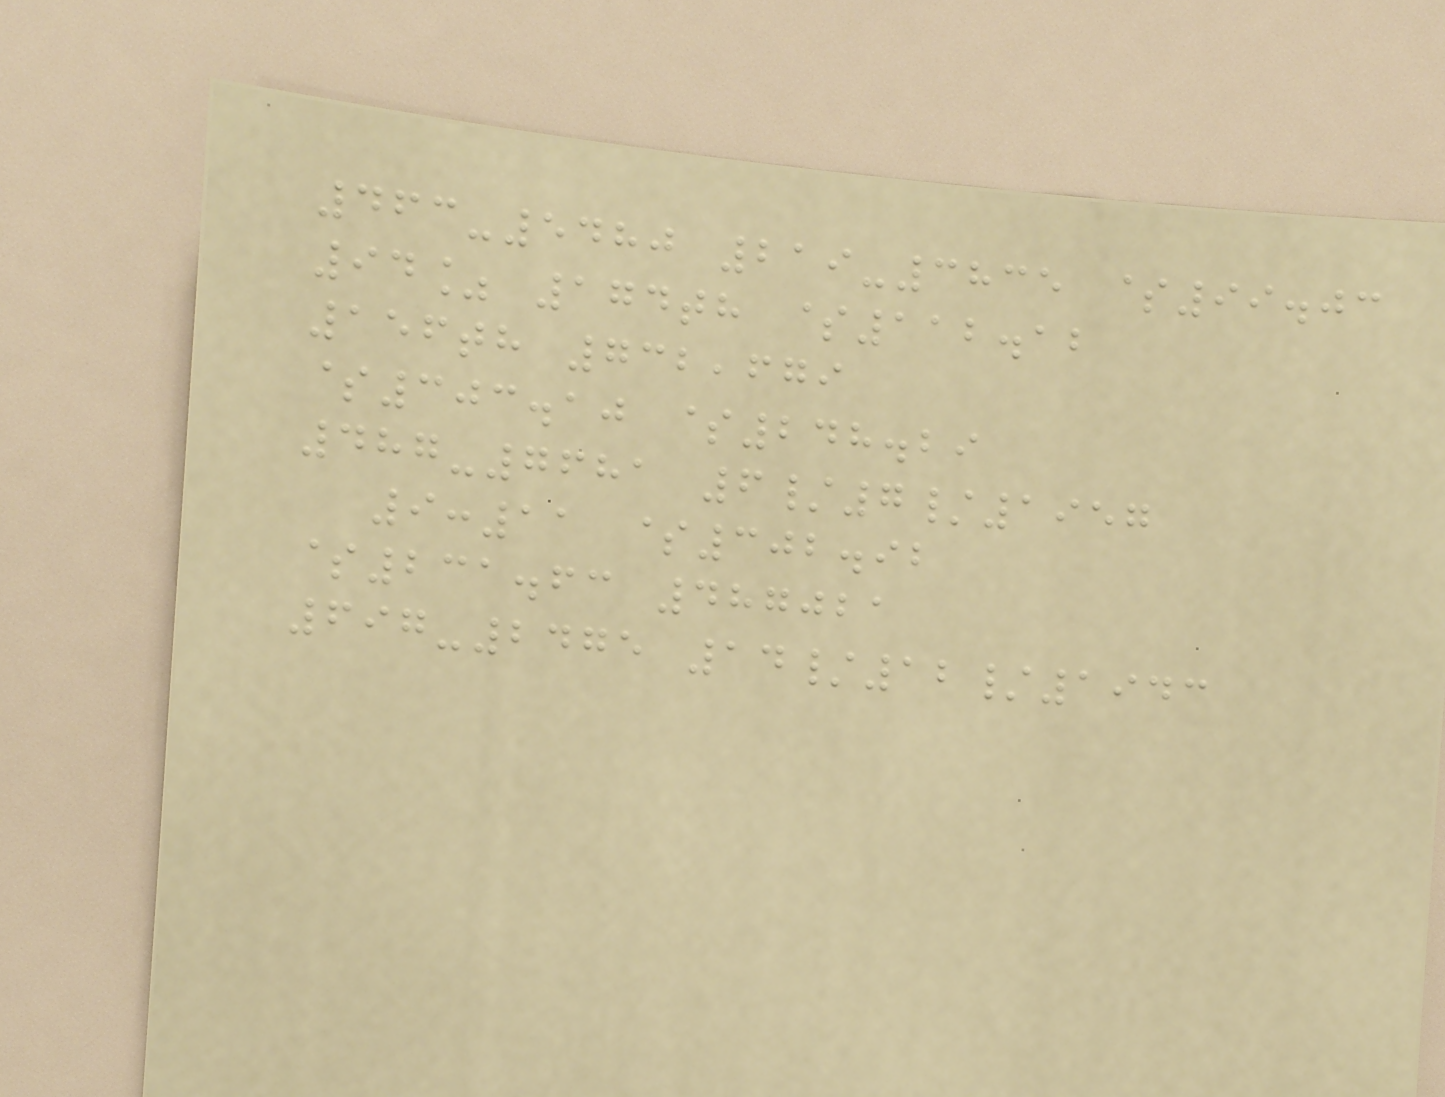463-5480 219-3835 $99.03
94% 174th $112.12
156th 732,679
$303.10 $248.29
487-7681 6/7/1957
9:11 $302.92
$231.63 487021
697-2475 14/12/1943
